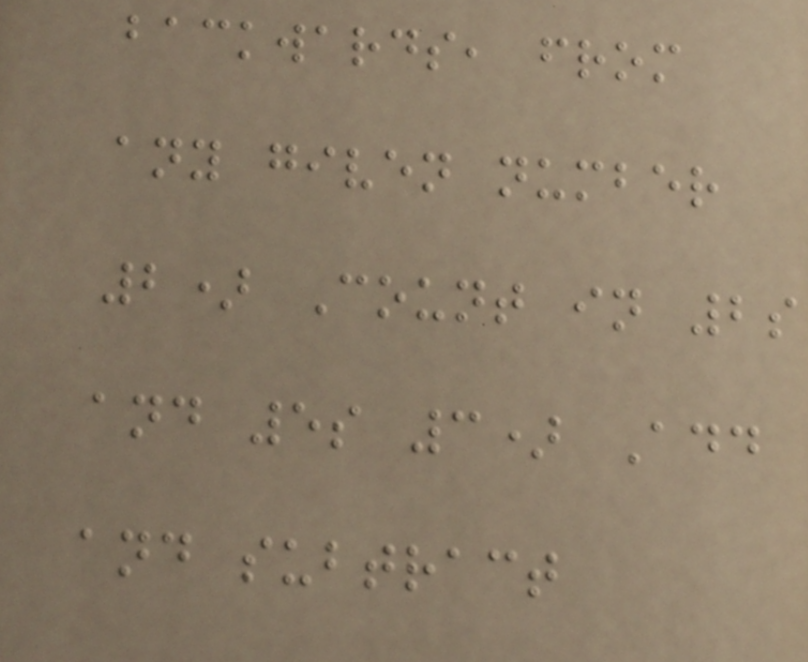backwards, from
any given number
2) Count in 2s
and 5s 3) Add
and subtract
